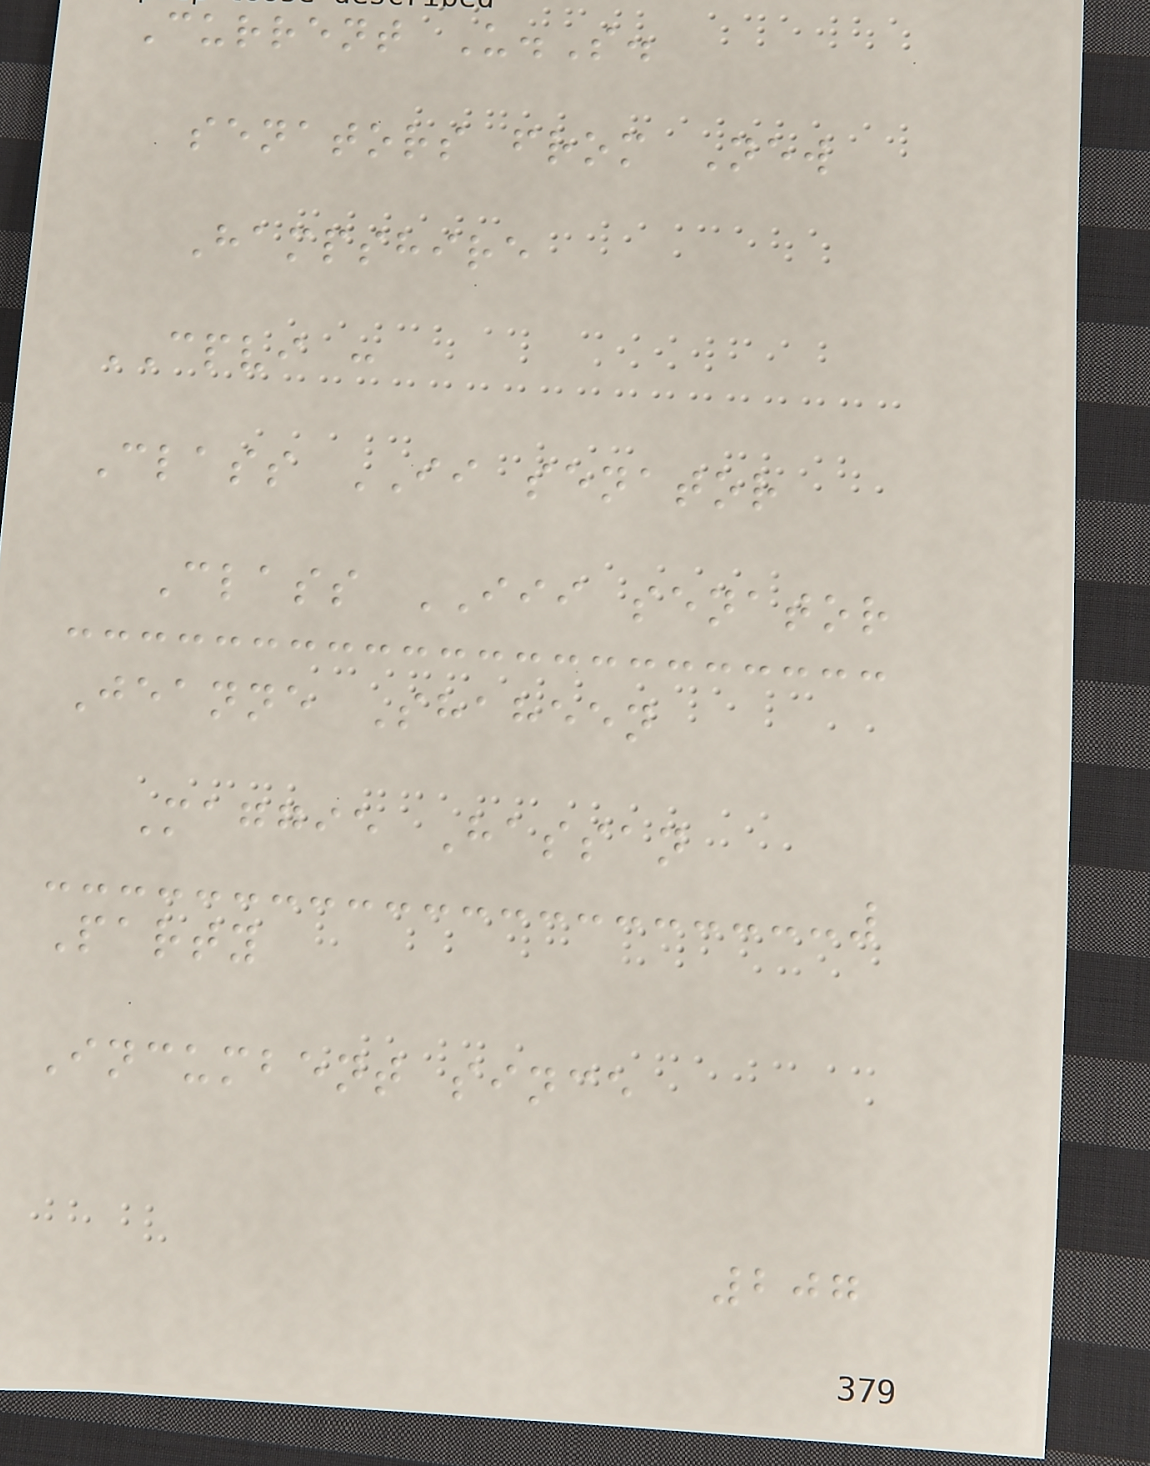Current U.S.
senators from New
Hampshire
CPVI :
Class II senator
Class III senator
Jeanne Shaheen
Maggie Hassan
Party
Incumbent since
207
